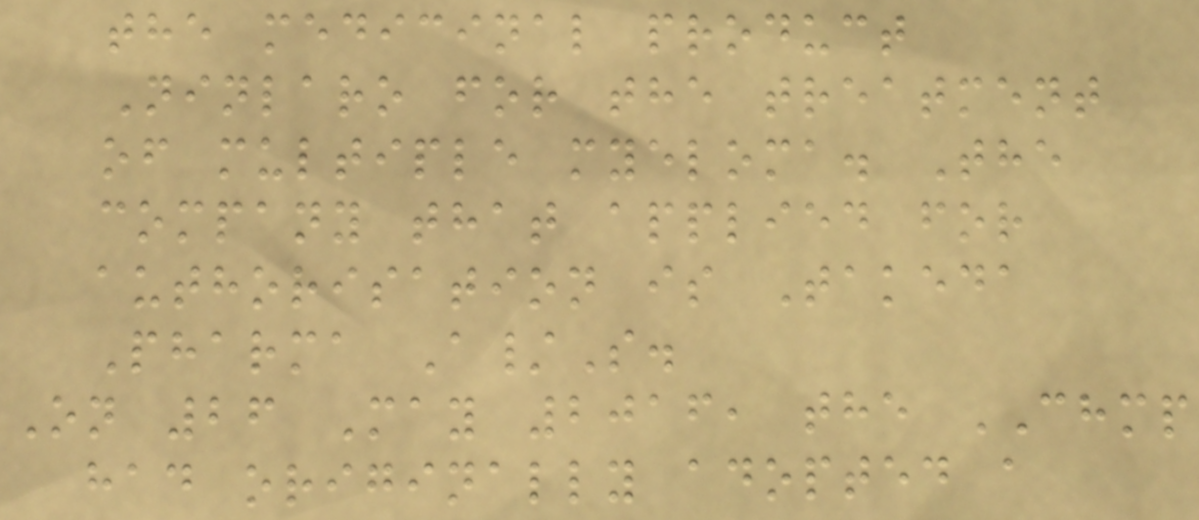the medicinal product
Ninlaro for the treatment
of multiple myeloma. The
company that applied for
authorisation is Takeda
Pharma A/S.
On 26 May 2016, the CHMP
had originally adopted a
